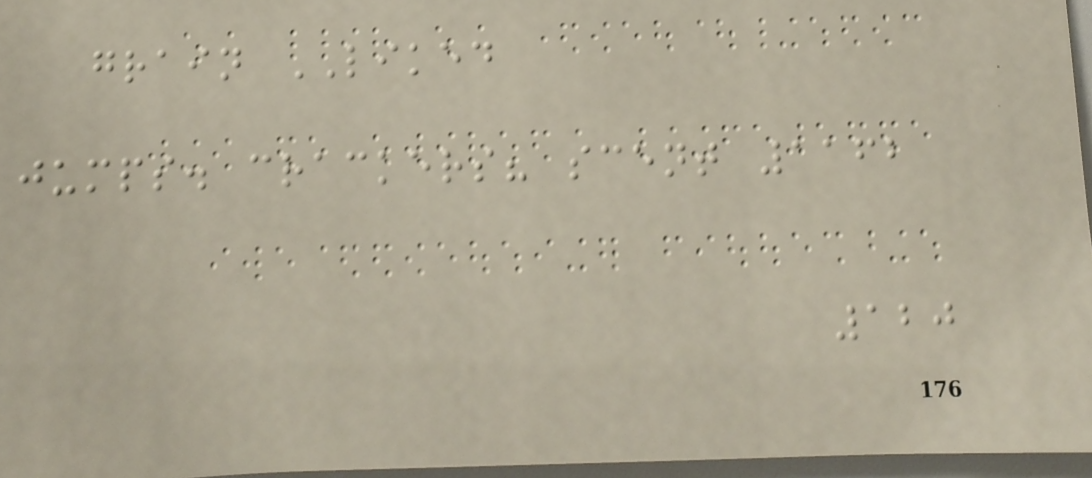grain LIKED
jumps. crackers? scent 1162
120
